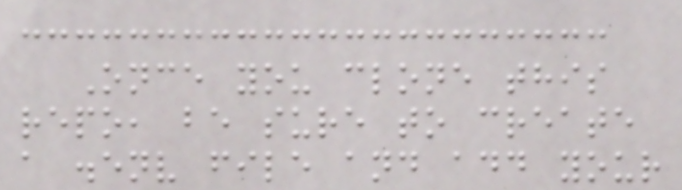Once you clone this
repo, be sure to create
a .env file and add your
